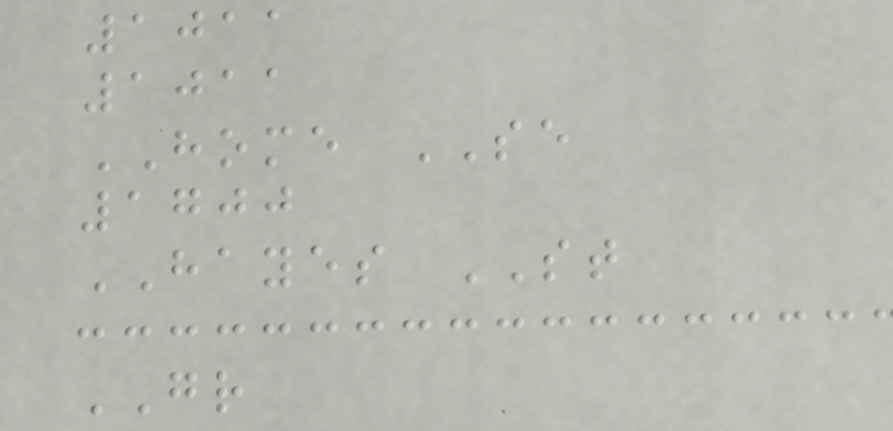1011
1011
HOME SE
1700
HAYES ST
GR
